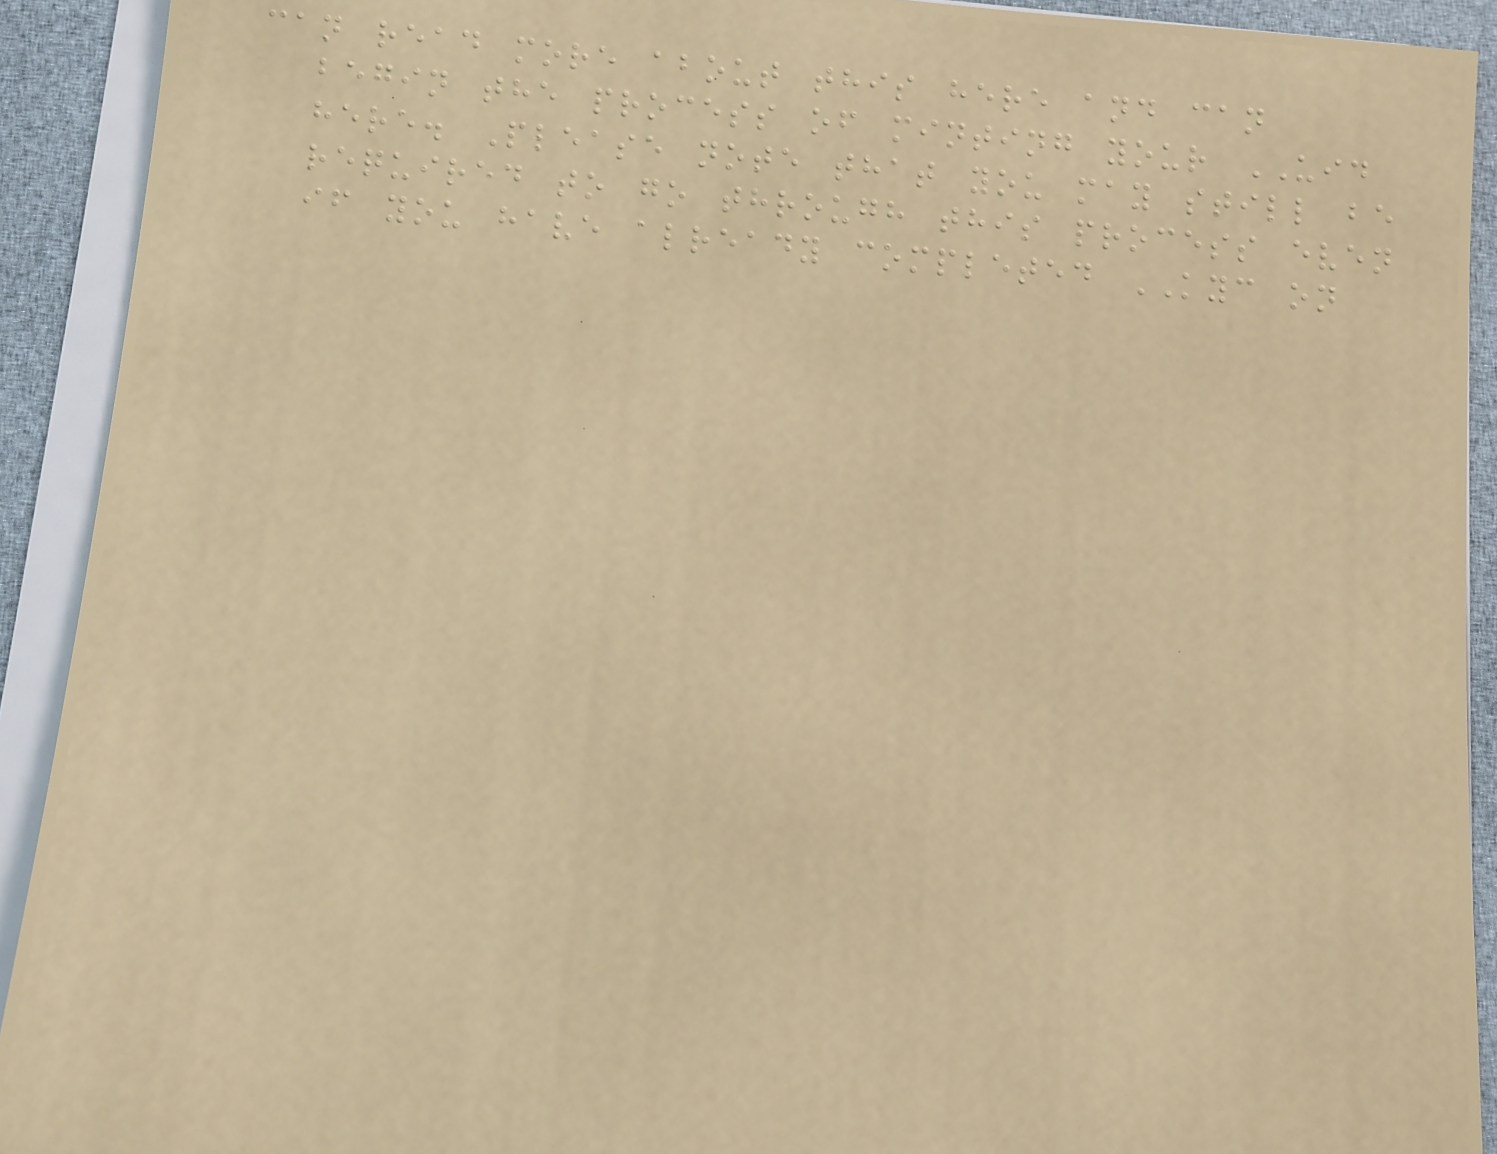can read more about this here and can
begin the process of minting your UID
here. Please note that you may still be
required to go through this process even
if you have already completed KYC on
